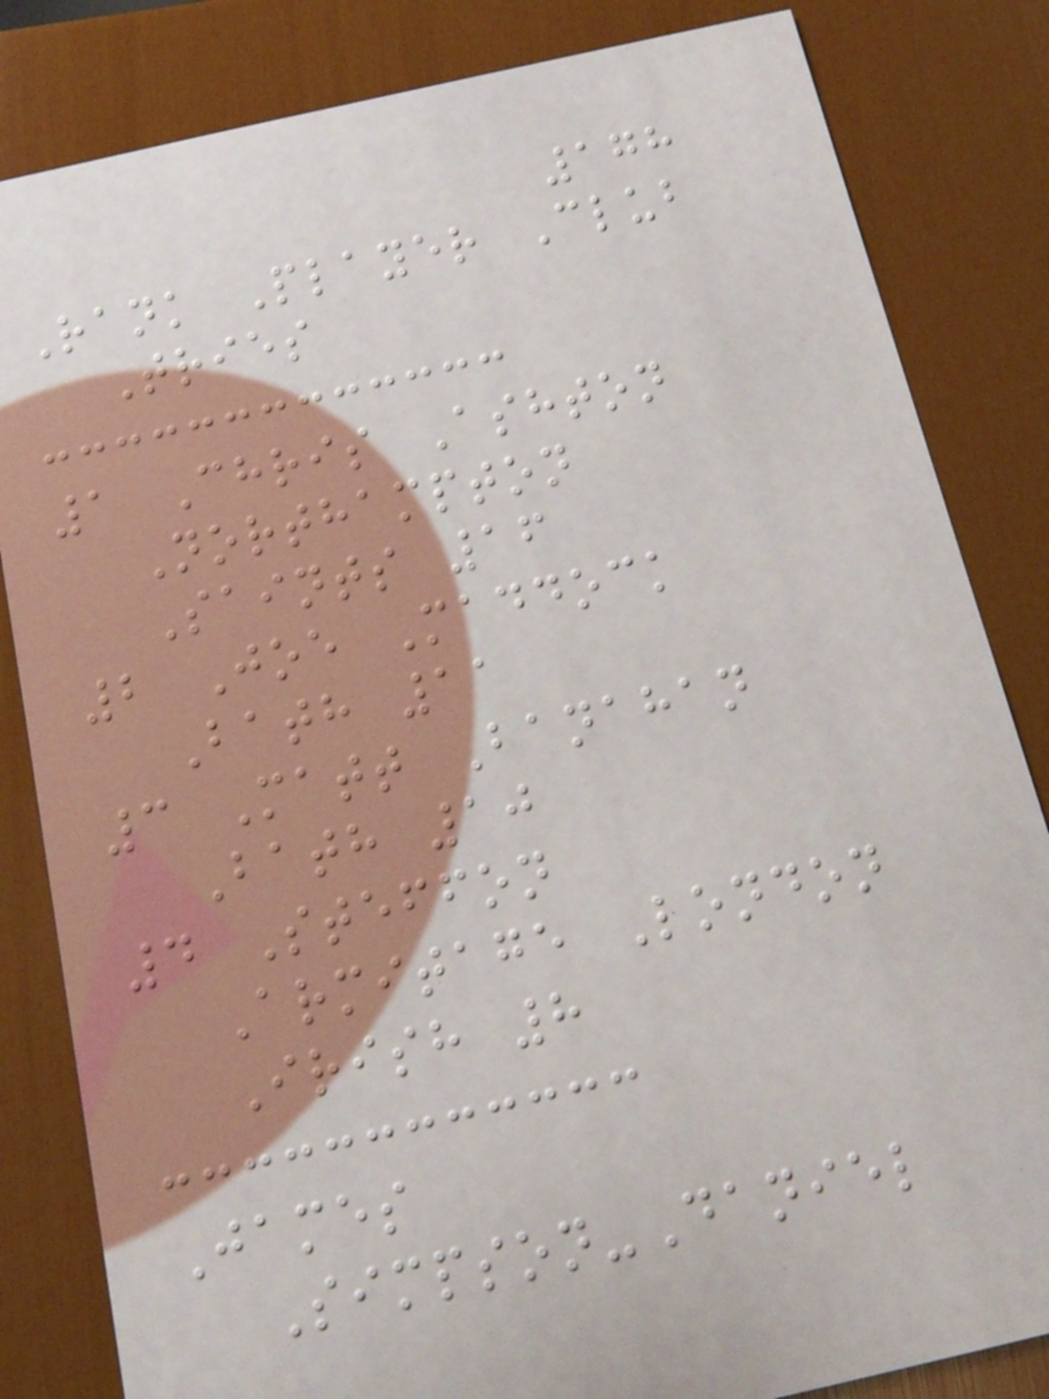178
Rank Player Club
Tries
1 Chris Ashton
Northampton
Saints 16
2 Joe Maddock
Bath 11
3 Matt Banahan
Bath 10
4 Steffon
Armitage London
Irish 8
James
Simpson-Daniel
